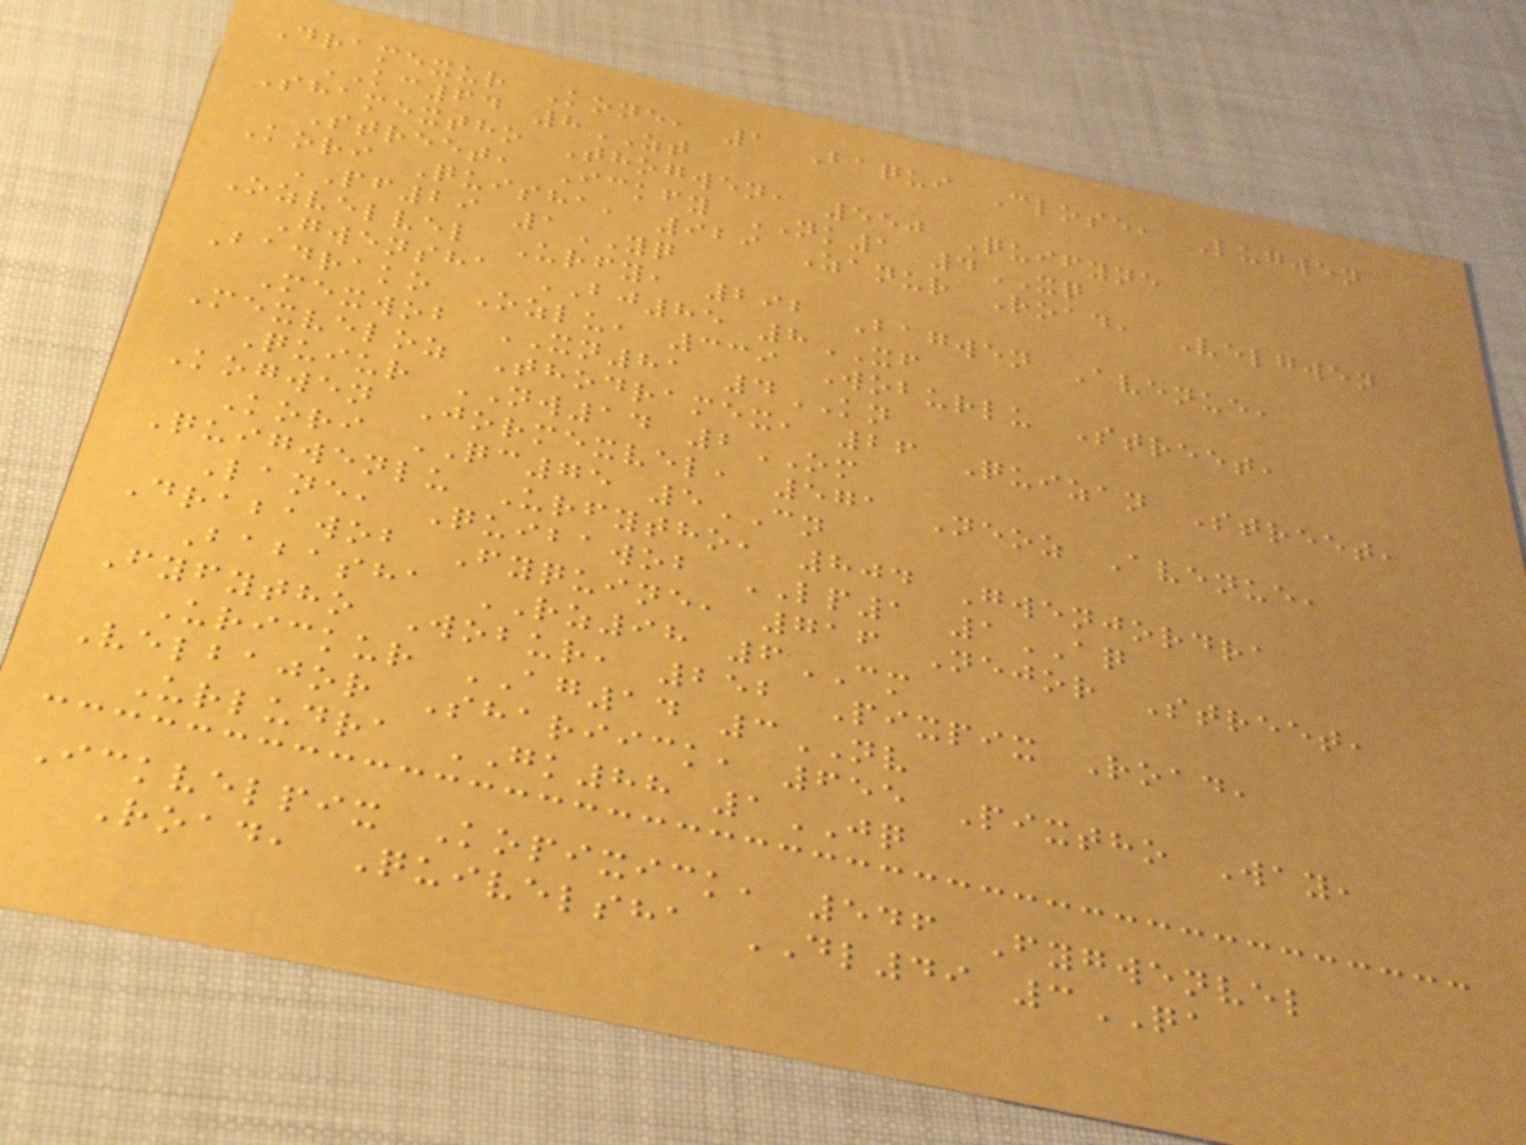Dramexur Kone, 1 Baqui Close, Lugwen
KC64 8ZT
Shamextho Thogwen, 550 Quifyne
Street, Ickfy NK1 4XQ
Kori Quisha, 929 Zanur Road, Velgwen
PF29 1YQ
Ozvelvel Urfy, 292 Bagwen Avenue,
Gwensha BJ85 8XF
Badrako Ozlu, 339 Woburlu Street,
Mexwob XN81 4KN
Mexveloz Thodramex, 26 Quizan Street,
Quiur NW14 2OM
Kogwen Jormexvel, 571 Neoz Avenue,
Kori QC75 5CN
Quigwenlu Urfytho, 804 Gwenjordra
Lane, Quibawob LP1 1AQ
Drabawob Fyquine, 716 Nejor Street,
Babasha RZ98 6CM
Fyfytho Wobur, 252 Pixpix Road,
Urickur AG14 3NV
Velbajor Shariick, 655 Pixtho Way,
Urludra GK88 1JQ
Ickvelpix Kopixick, 546 Fygwenvel
Road, Quivelsha DL49 3QA
